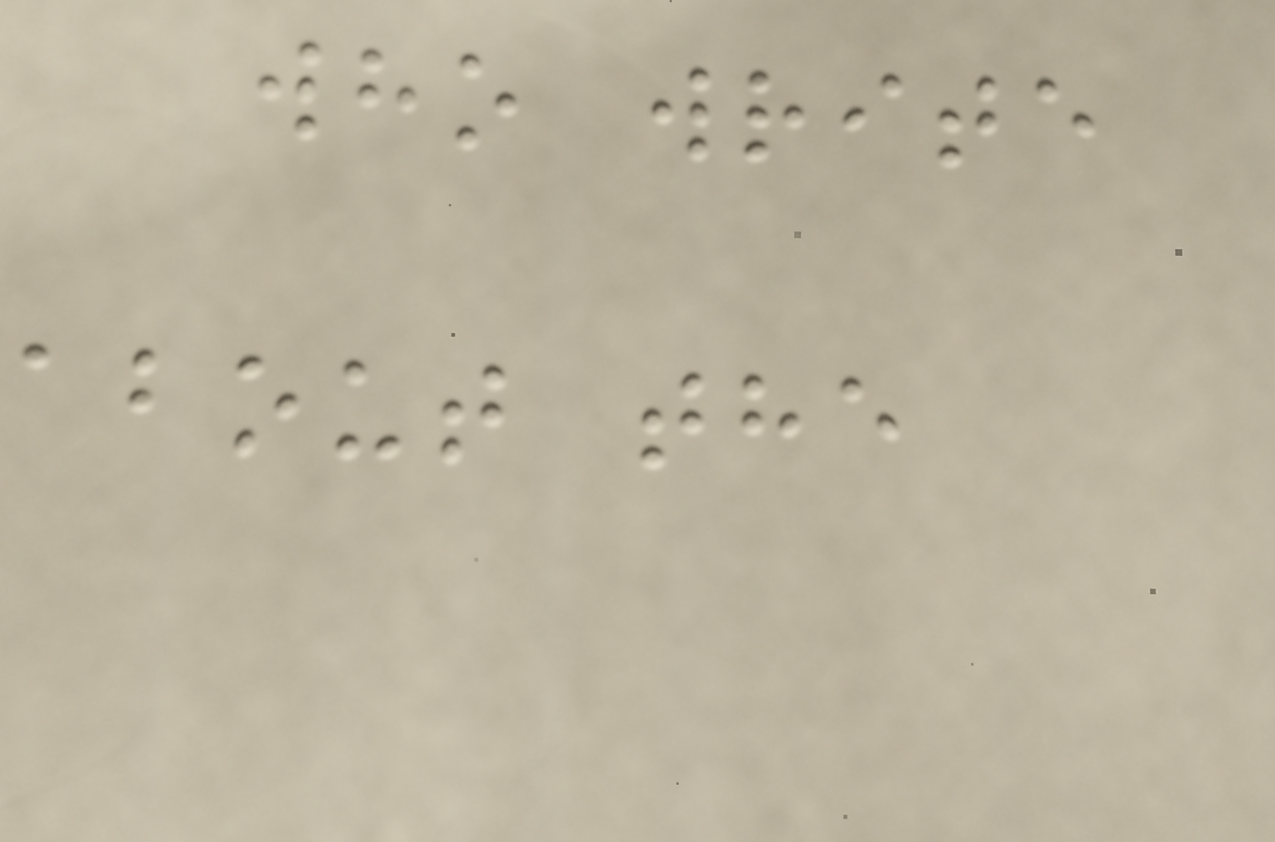who write
about the
